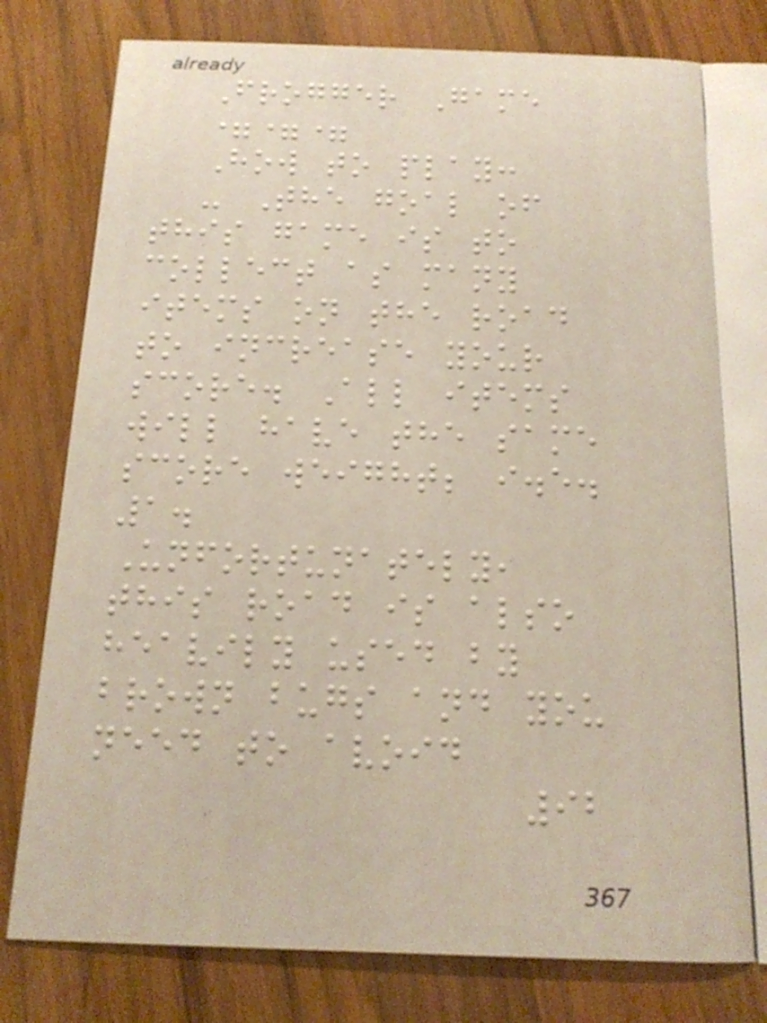Frogger Game
===
How to play:
- The goal of
this game is to
collect as many
items on the road
to increase your
score. All items
will have the same
score weight; i.e.
1.
Unfortunately,
this road is also
heavily used by
brown bugs and you
need to avoid
92
